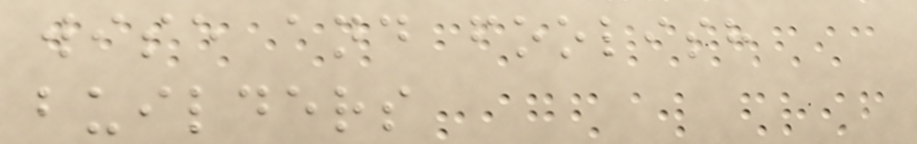wise and foolish
builders
